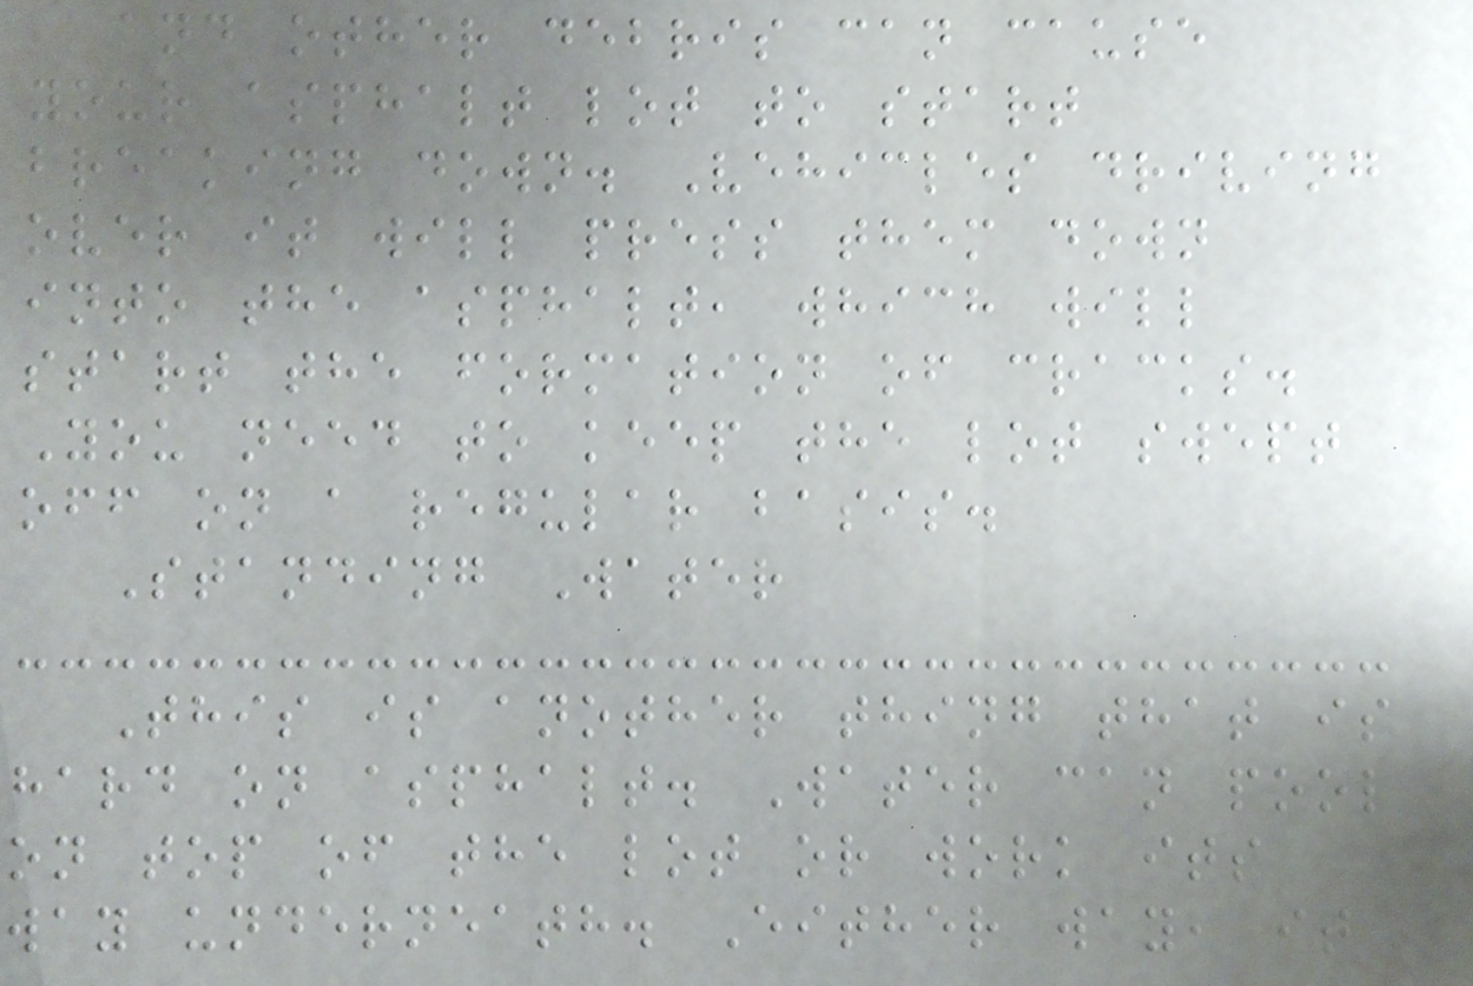and other debris can cause
your asphalt lot to start
breaking down. Vehicles driving
over it will press them down
into the asphalt, which will
start the formation of cracks.
You need to keep the lot swept
off on a regular basis.
Standing Water
This is another thing that is
hard on asphalt. Water can pool
on top of the lot or work its
way underneath. Either way, it
